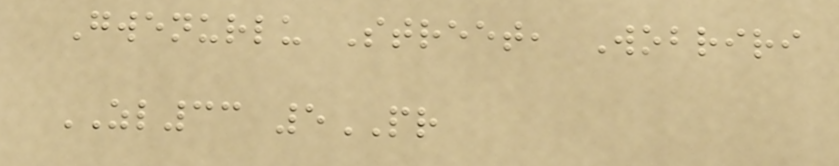Gwenurlu Street, Wobriri
ZL33 5PR
